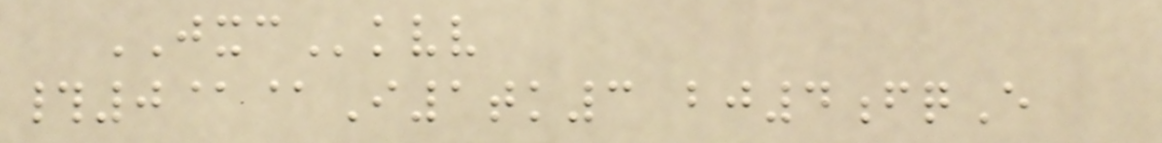JXCkvv
#0@@I1tk3 bj4fqE
